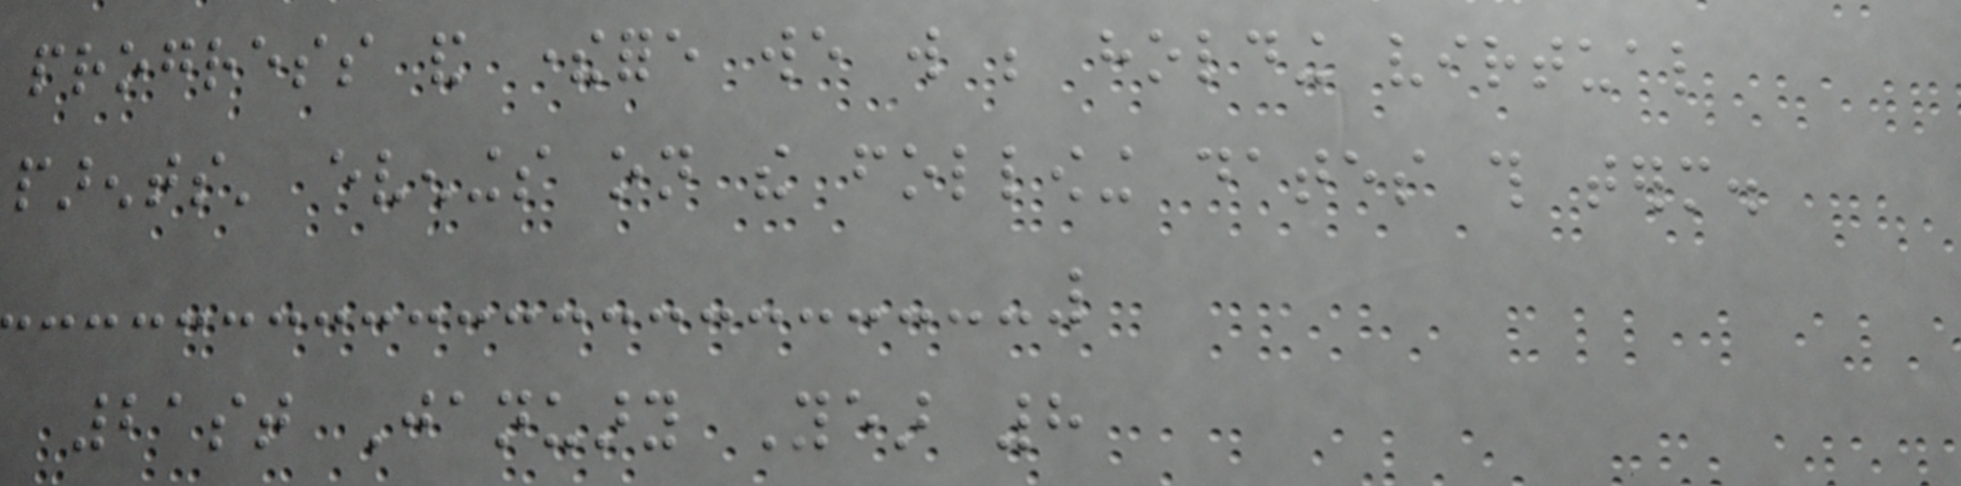progress and therefore we will be holding virtual
parents' evenings on the following dates this term.
21st January Year 8
